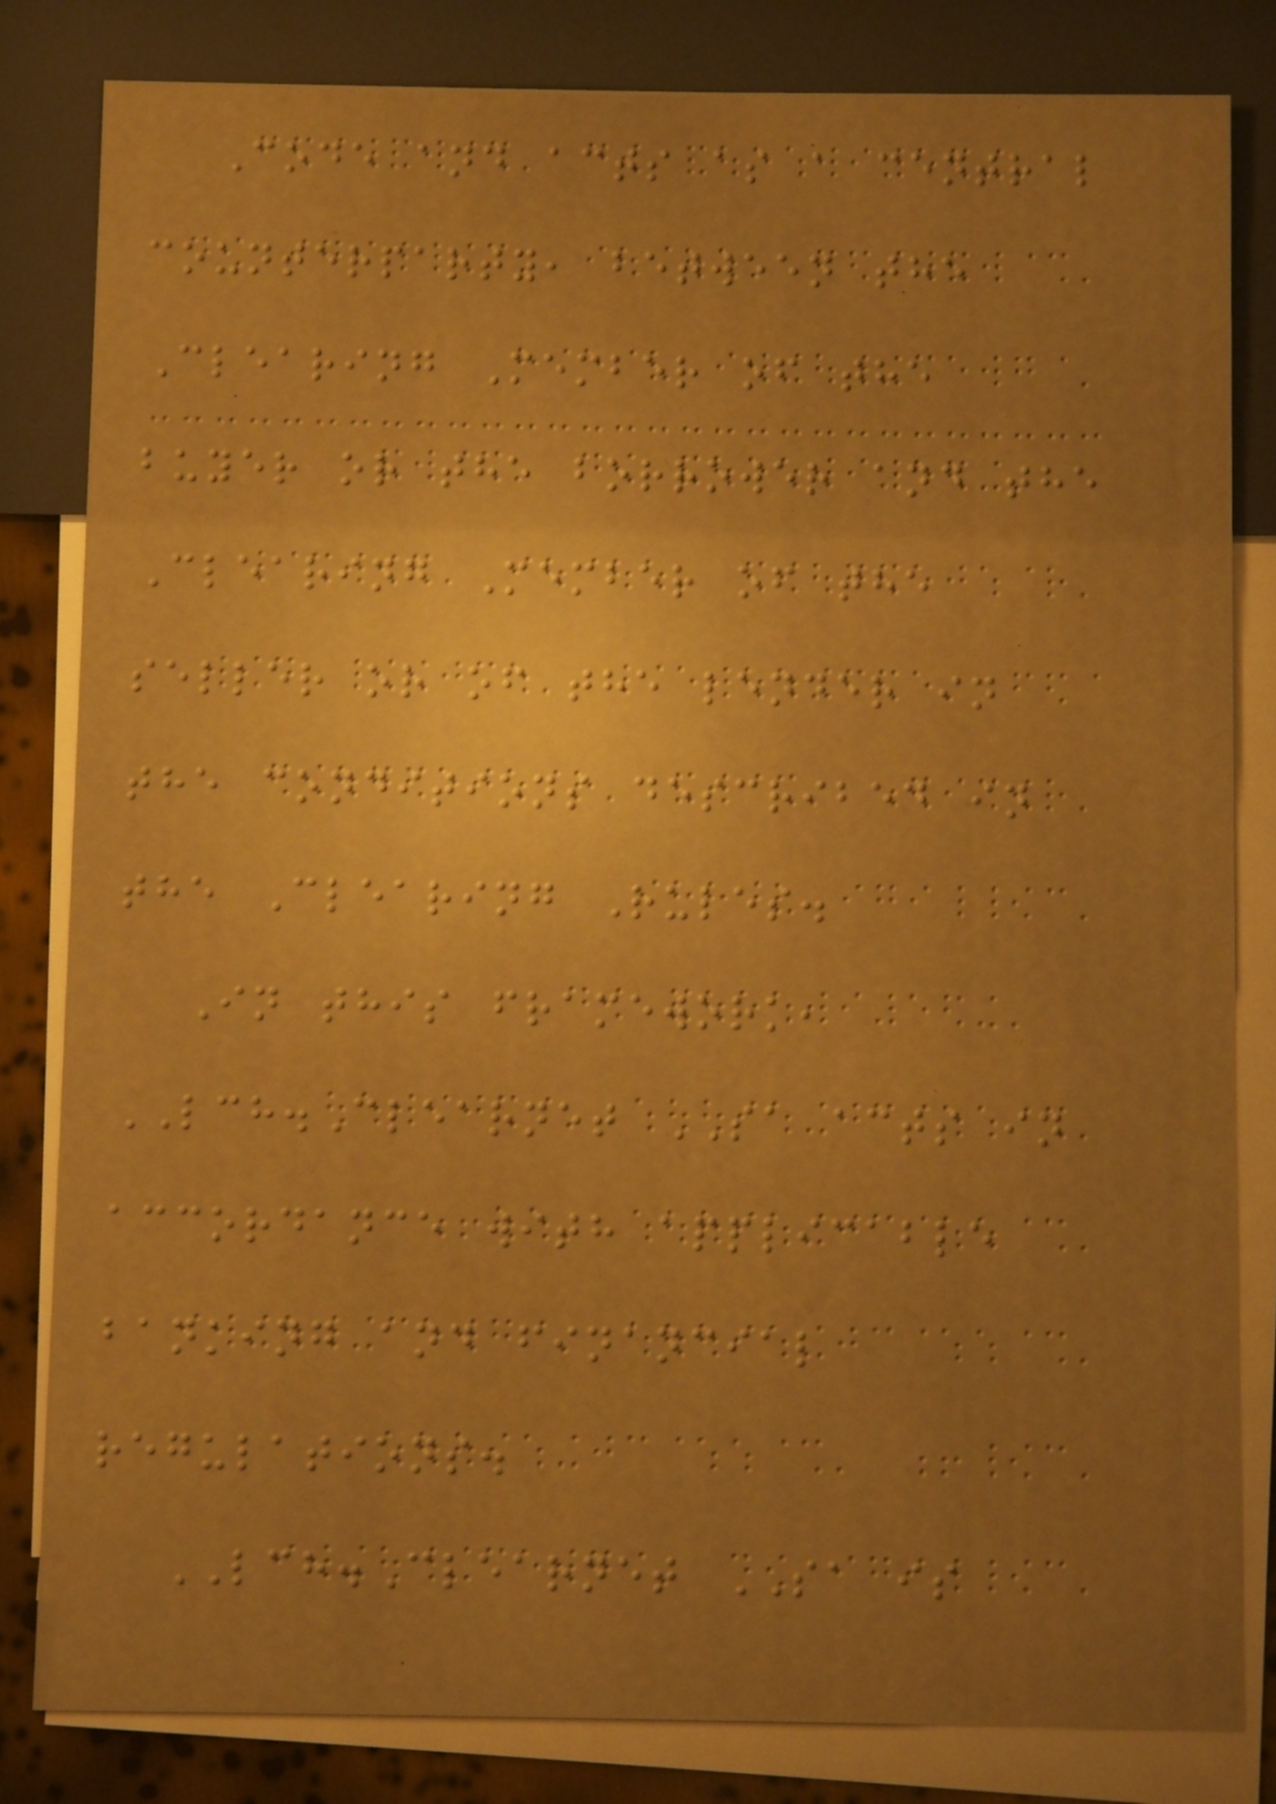Code and acts as a central
counterparty, between the
Clearing Member of the
buyer or the borrower and the
Clearing Member of the
seller or of the lender in
the conditions described in
the Clearing Rules.
In this framework,
LCH.Clearnet SA acts in
accordance with applicable
banking and financial
regulations.
LCH.Clearnet SA is
